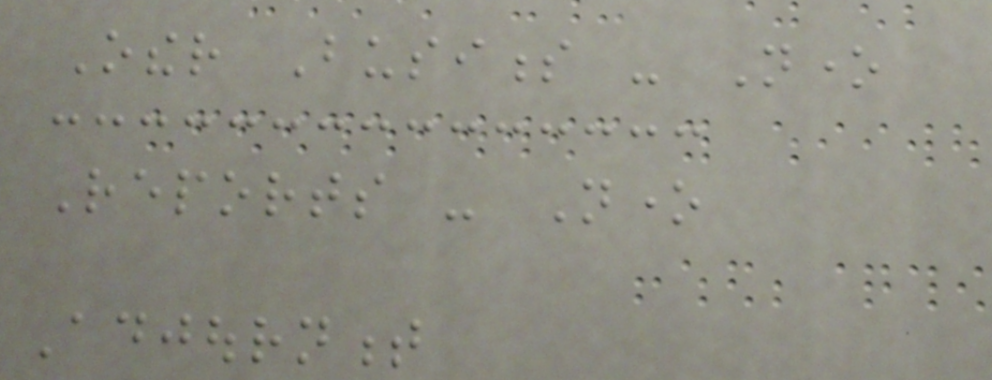Other Business - None
Reports - None
Adjournment
